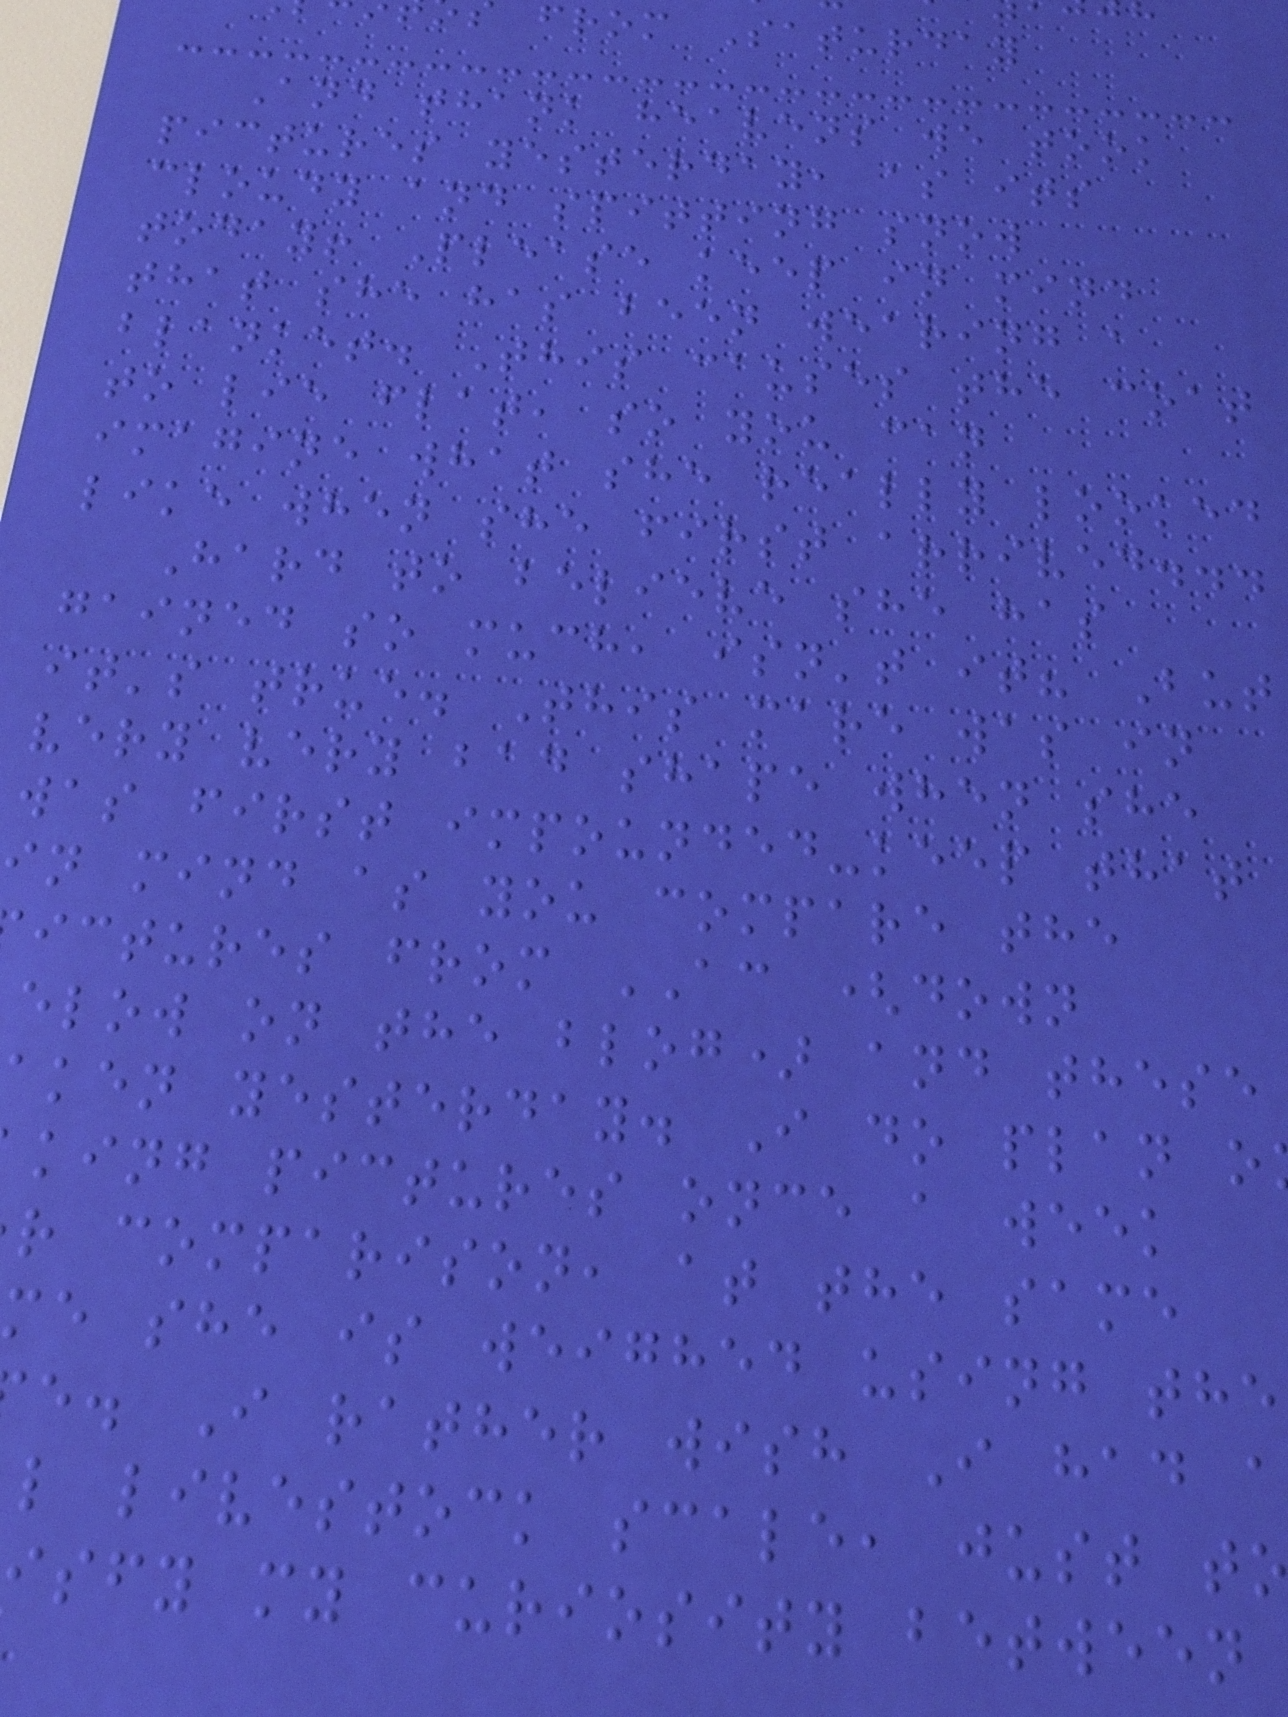from Saturday
And thank heavens we took
pictures yesterday, as its
cloudy and spitting snow
today! Please keep in mind
that she has been wearing a
blanket. This causes the coat
to lie flat, so you can
imagine what she really looked
like when she first arrived...
Hard to believe she has
gained so much, isn't it? But
it's true. This mare was in
very very bad shape when she
was first impounded-keep that
in mind as you compare the
ictures from AC (down
elow on the blog) and these
aken yesterday. I do plan o
king pictures once a week
r comparison, at the same
me she is weighed using the
e. I rather wish I had a
l livestock scale, just to
isfy my curiosity between
